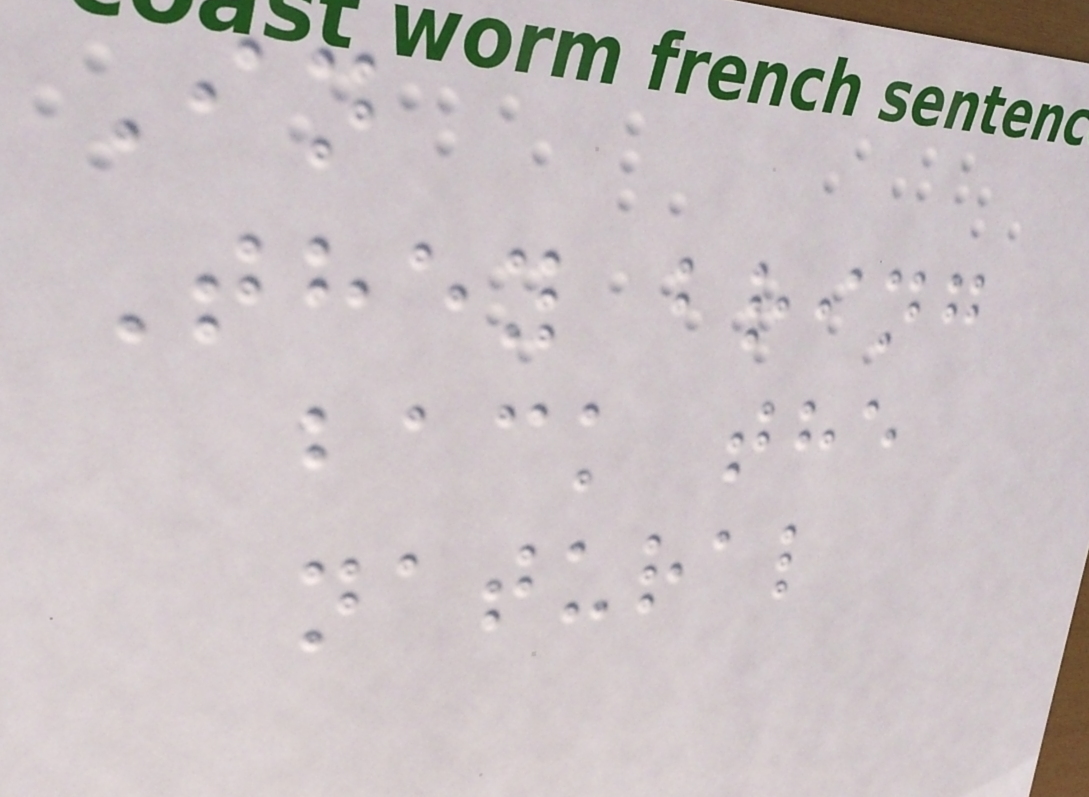In
They bring
back the
natural
